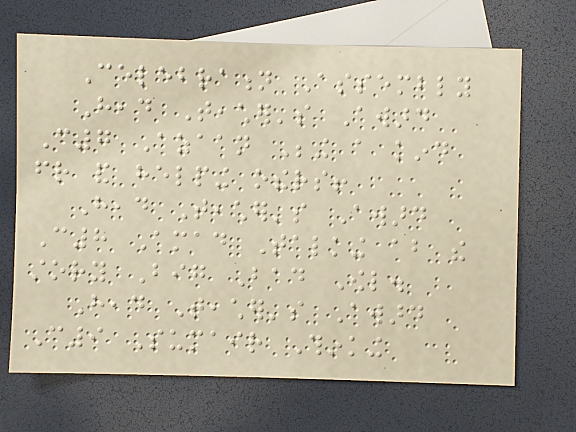Celebration Assembly
Head Teacher's Award
C7 Azaan Being a kind
friend and helping others!
Head Teacher's Award
C8 Amad Talking about the
story Big Bad Owl.
Head Teacher's Award
C9 Sumair Thinking
